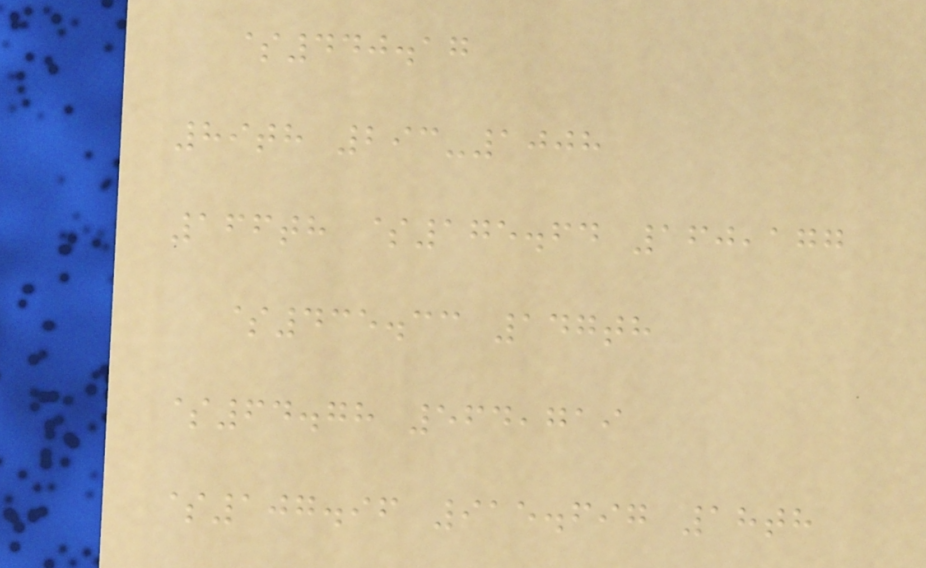$440.17
89th 293-1008
166th $175.64 160,177
$435.33 147th
$64.78 564,719
$107.96 915.697 18th
